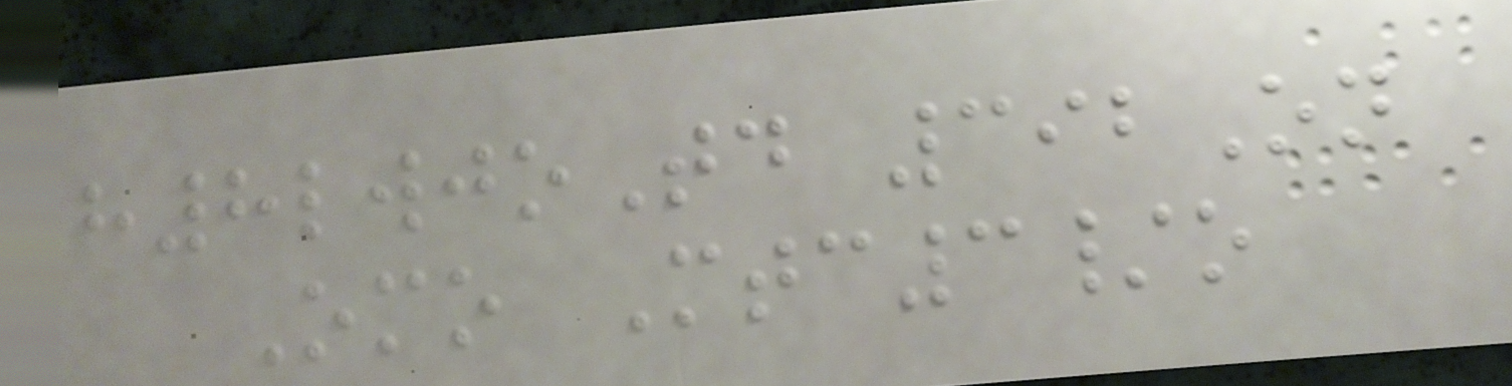h8lwjoTd 392On
Omo Mtc3/o
